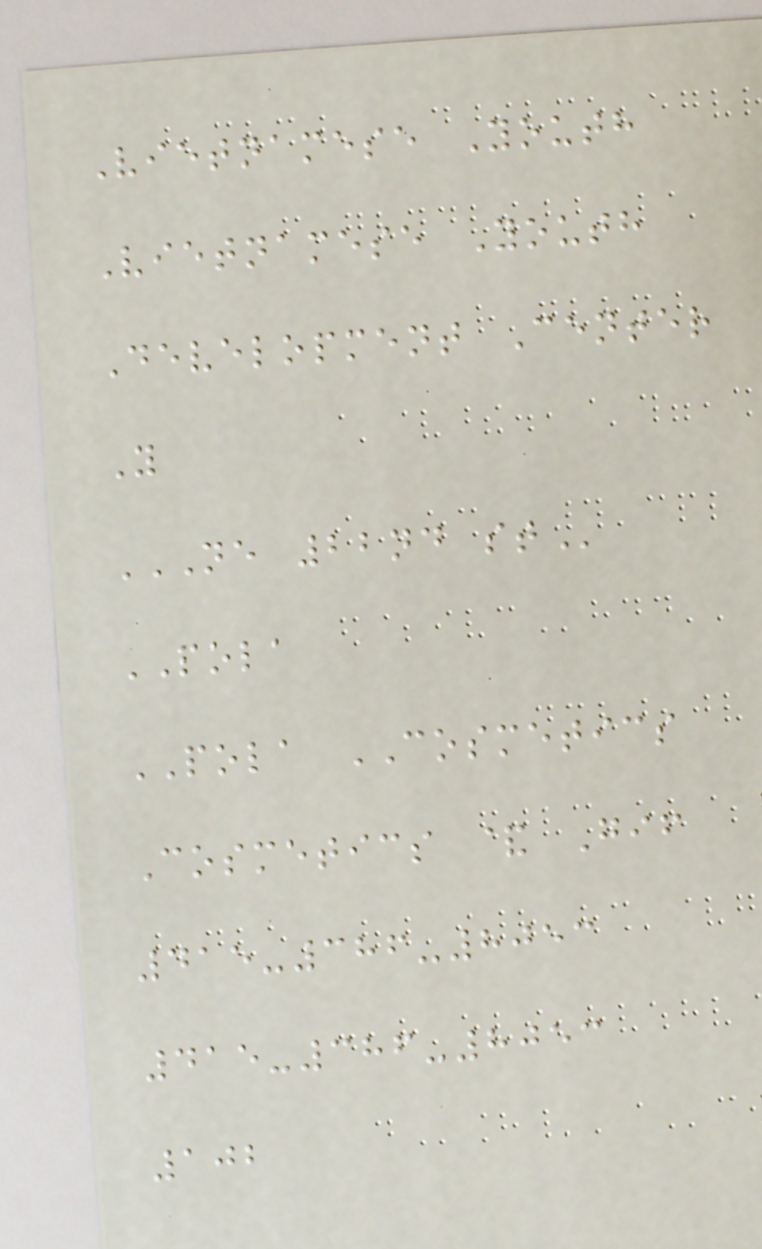Vietnamese Youth
Vietnamese Youth
Development Center
Y
NE 22ND ST
POLA
POLA COSMETICS
Cosmetics & Gif
415-386-8053
415-386-8053
102
